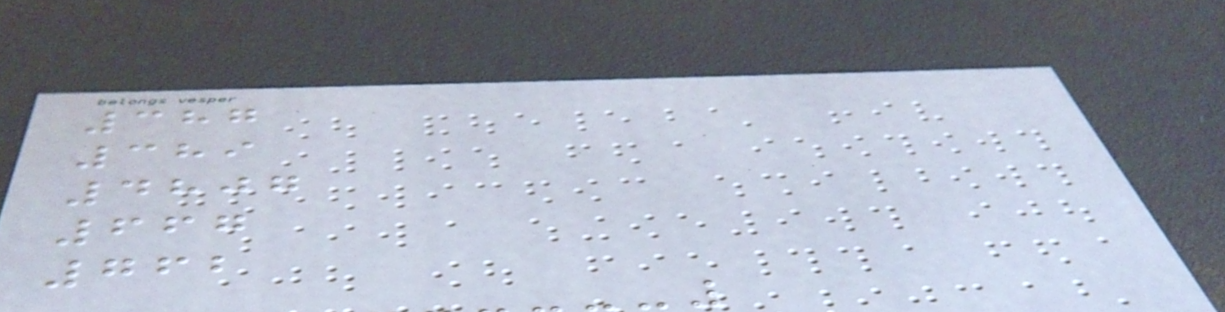387
389
4807
667
762
